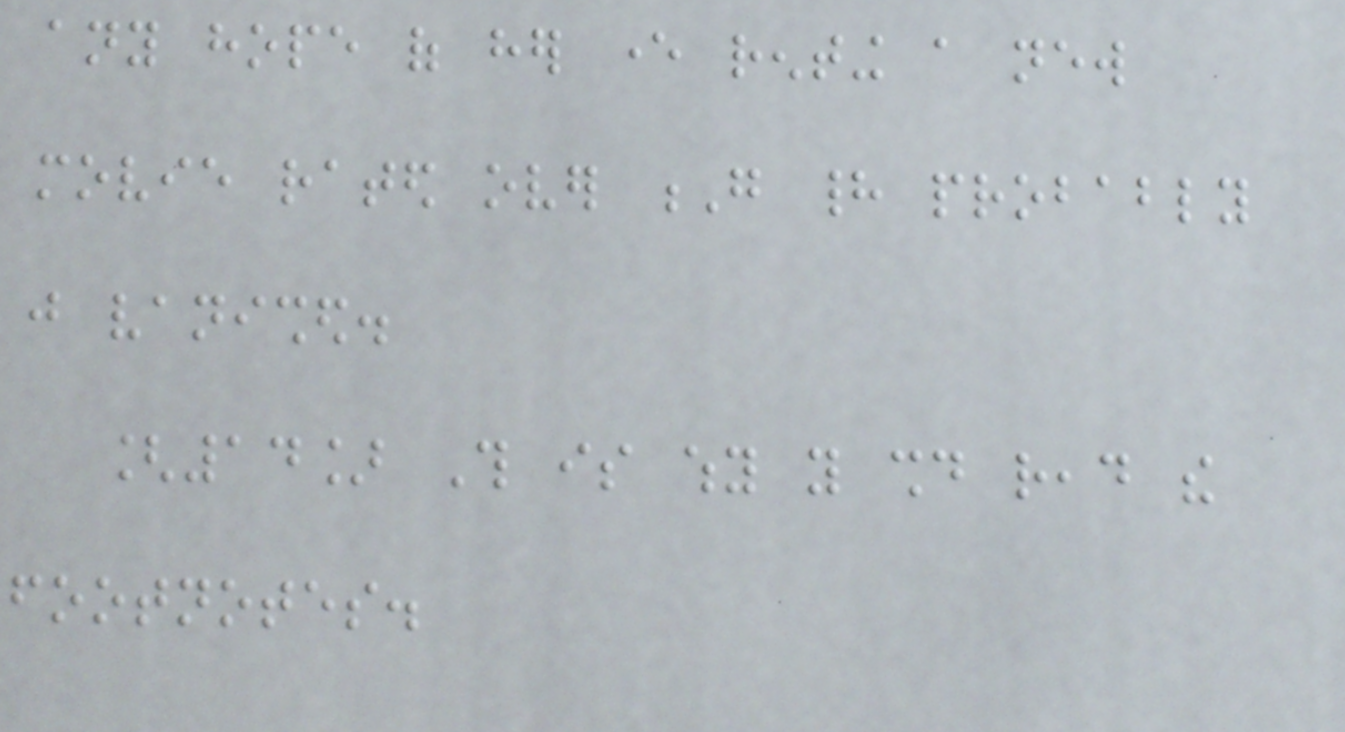any hope of her ever renting a new
movie rated over G had probably
just vanished.
[14] This is why you should read the
footnotes.
